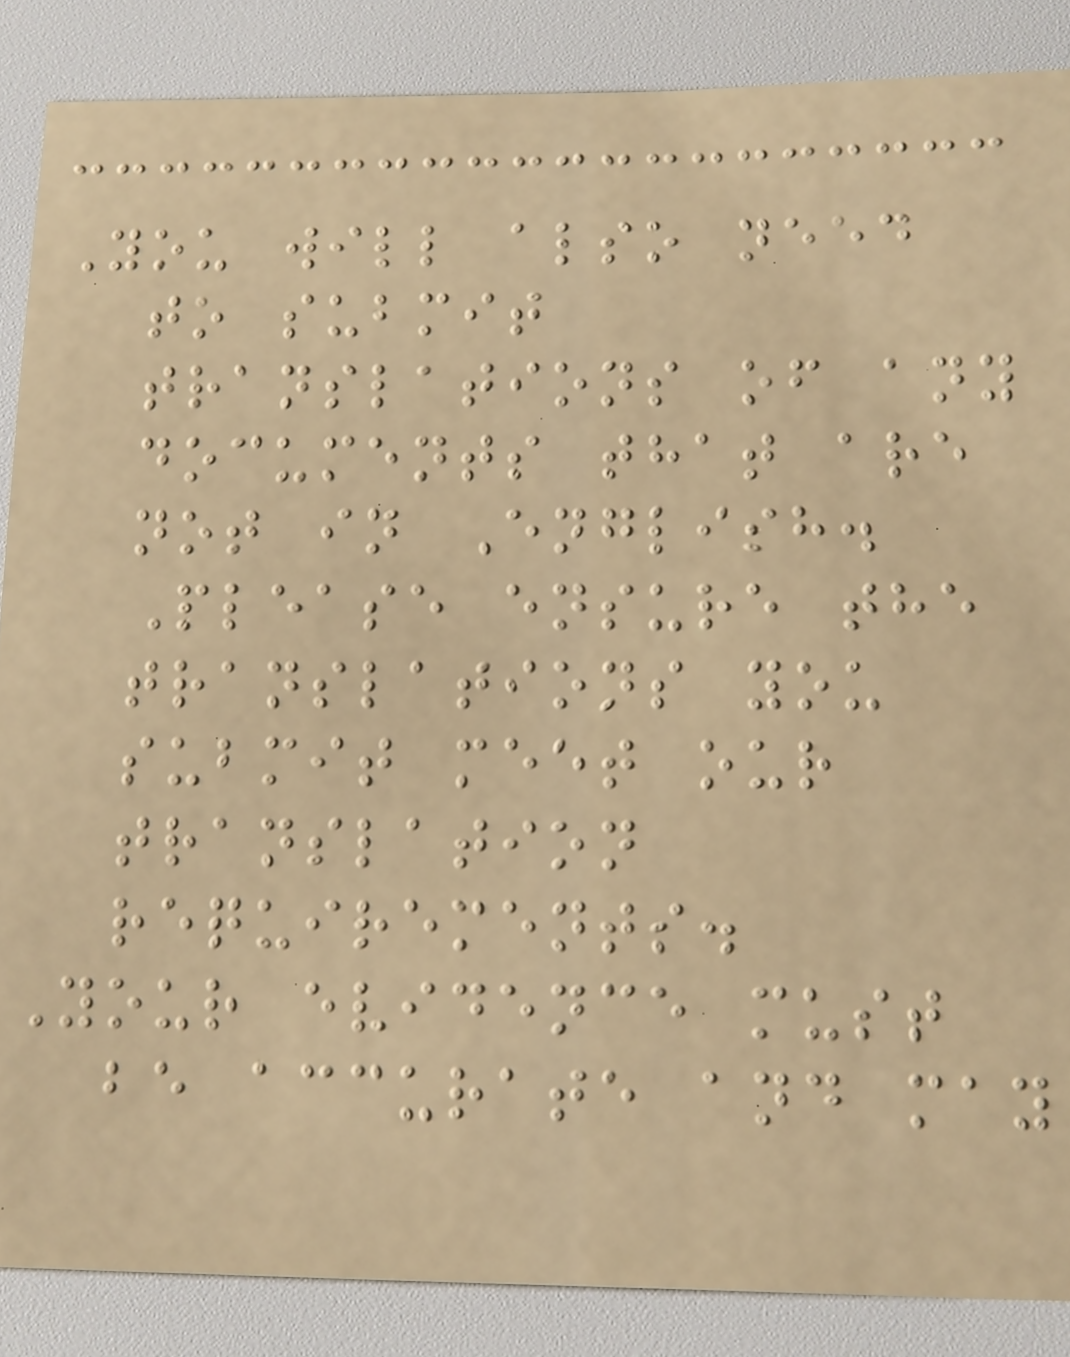You will also need
to submit
translations of any
documents that are
not in English.
Please ensure the
translations you
submit meet our
translation
requirements.
Your evidence must
be accurate and may
